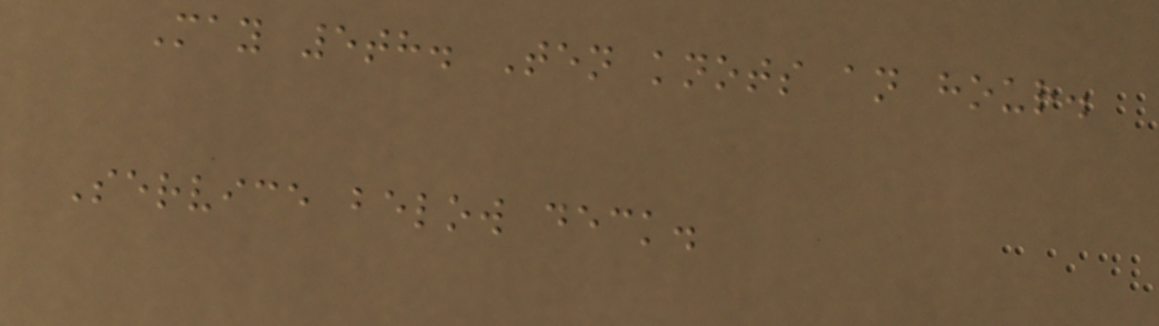May 5th. Ten knots an hour.
Service below deck.
